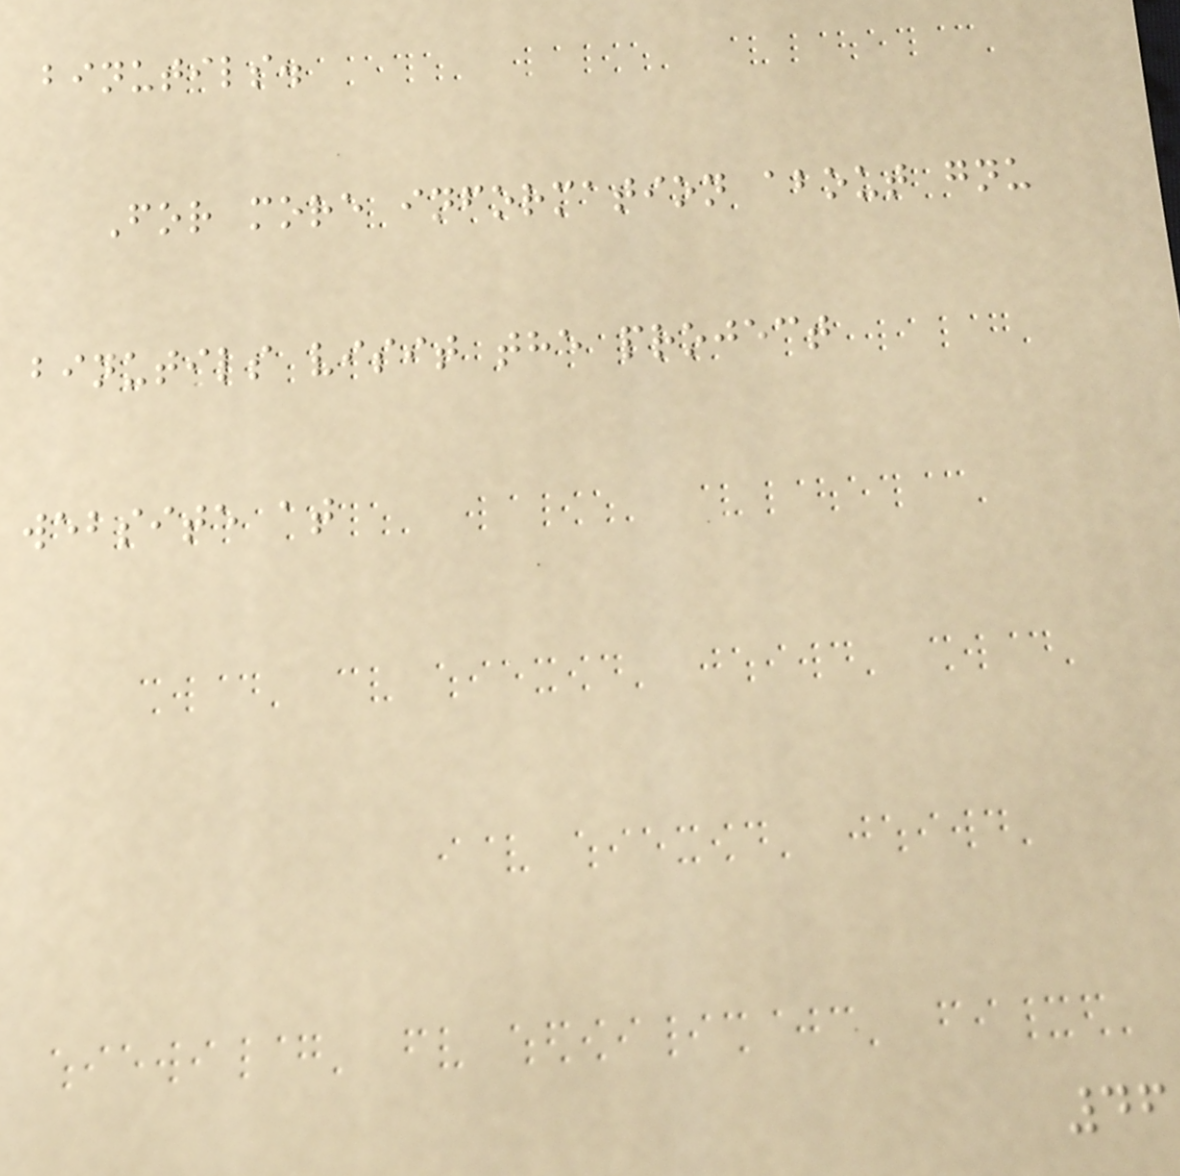binutils.
For more information about gnu
binutils visit the project
website at
46
